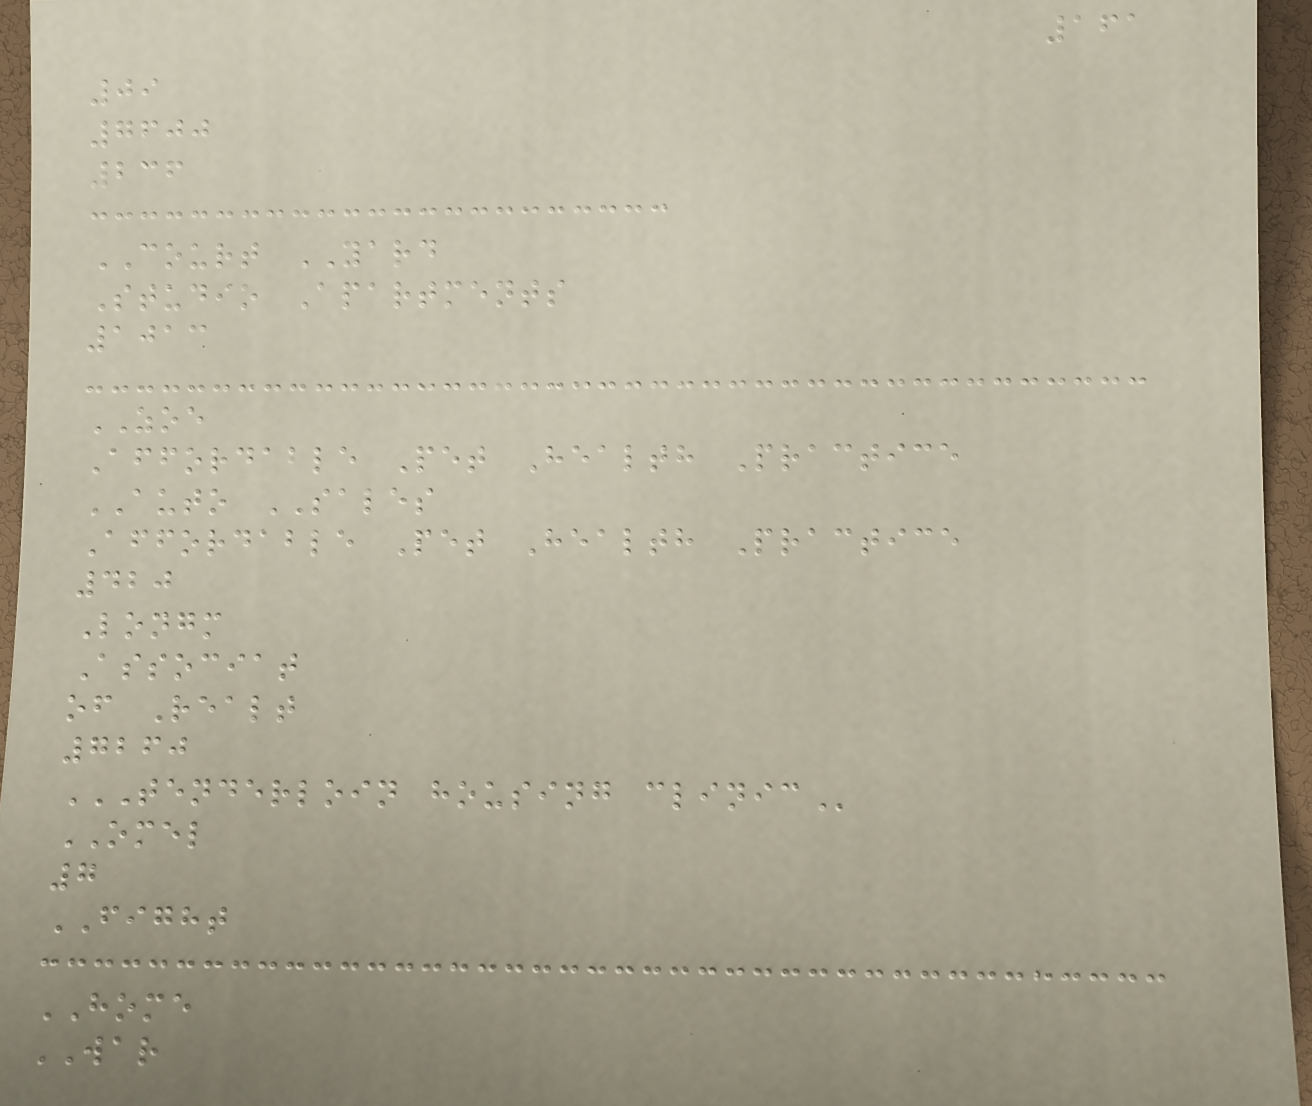161
09
7600
236
COURT YARD
Studio Apartments
1013
ZOE
Affordable Pet Health Practice
AUTO SALES
Affordable Pet Health Practice
420
Longm
Associat
of Realt
7260
TENDERLOIN HOUSING CLINIC
OMEL
7
FIGHT
HOME
WAR
